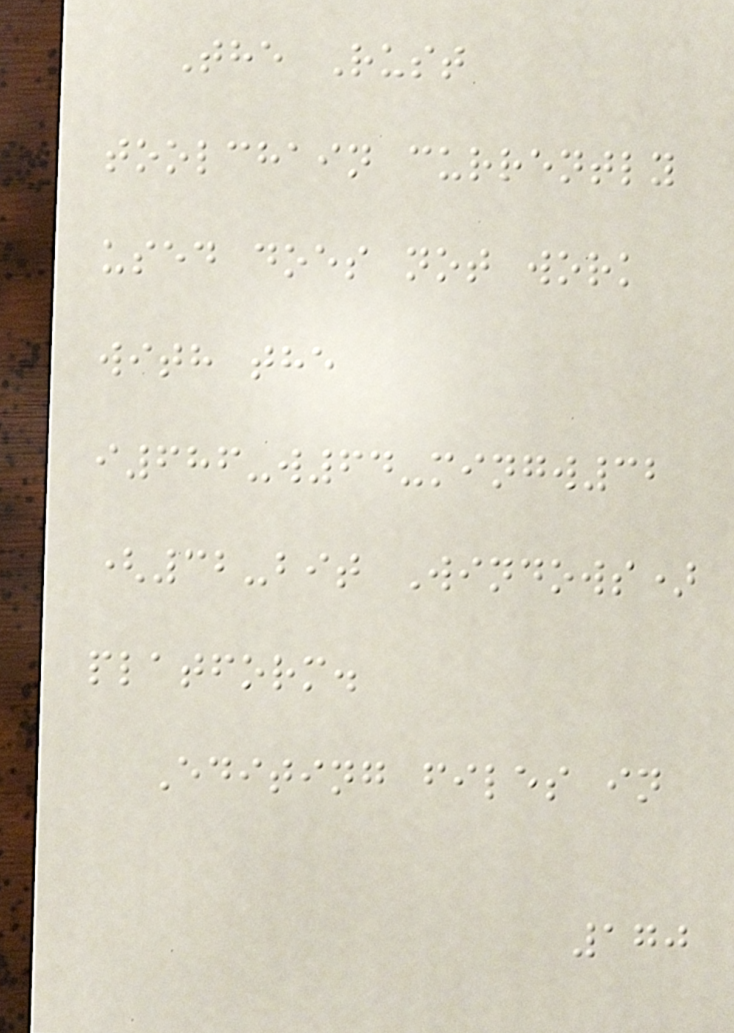The Rust
toolchain currently
used does not work
with the
i686-w64-mingw32
(32-bit Windows)
platform.
Editing files in
170
